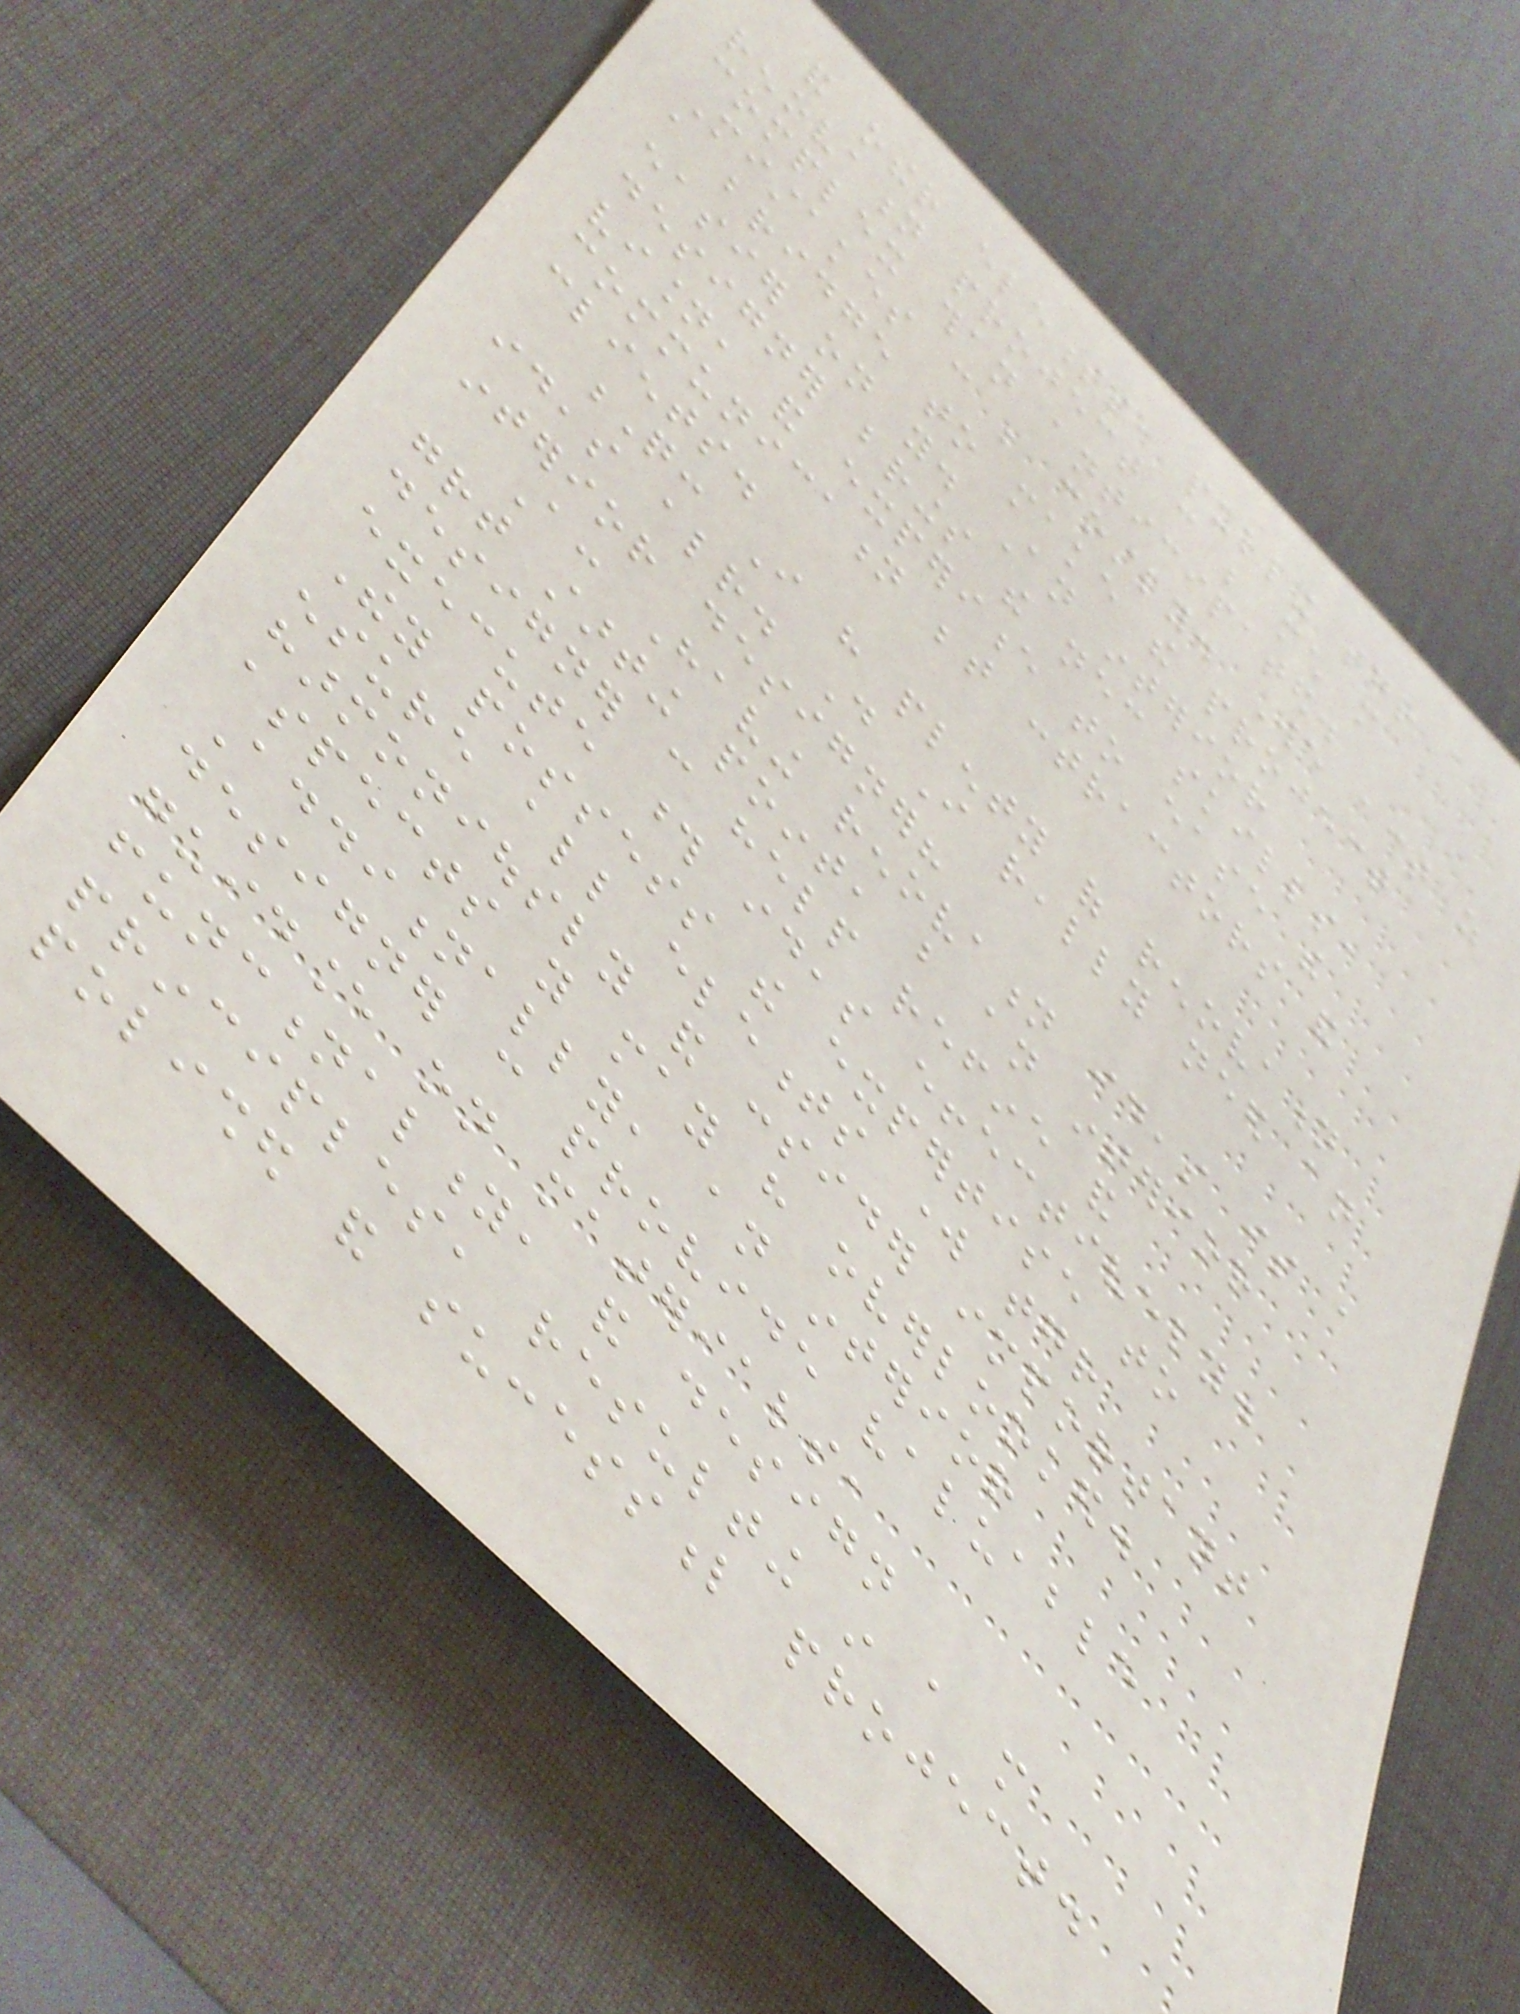and other elements, pulling together a
renovation project can be much more
complex than anticipated.
Mistakes can be costly. We act as
a bridge to make the project
easier on you. An interior
designer brings the necessary skills,
vision, and experience to ease the
communication between contractors and
clients.
Q: I have plenty of renovation
ideas already. Do I really need an
interior designer?
A: Having renovation ideas is a
great starting point, but an interior
designer can help refine and
execute those ideas effectively.
They possess the expertise to
ensure all elements work together
harmoniously and consider important
aspects you may have overlooked.
Additionally, an interior
designer can provide valuable
guidance on materials,
functionality, and design
principles, resulting in a more
polished and successful project.
